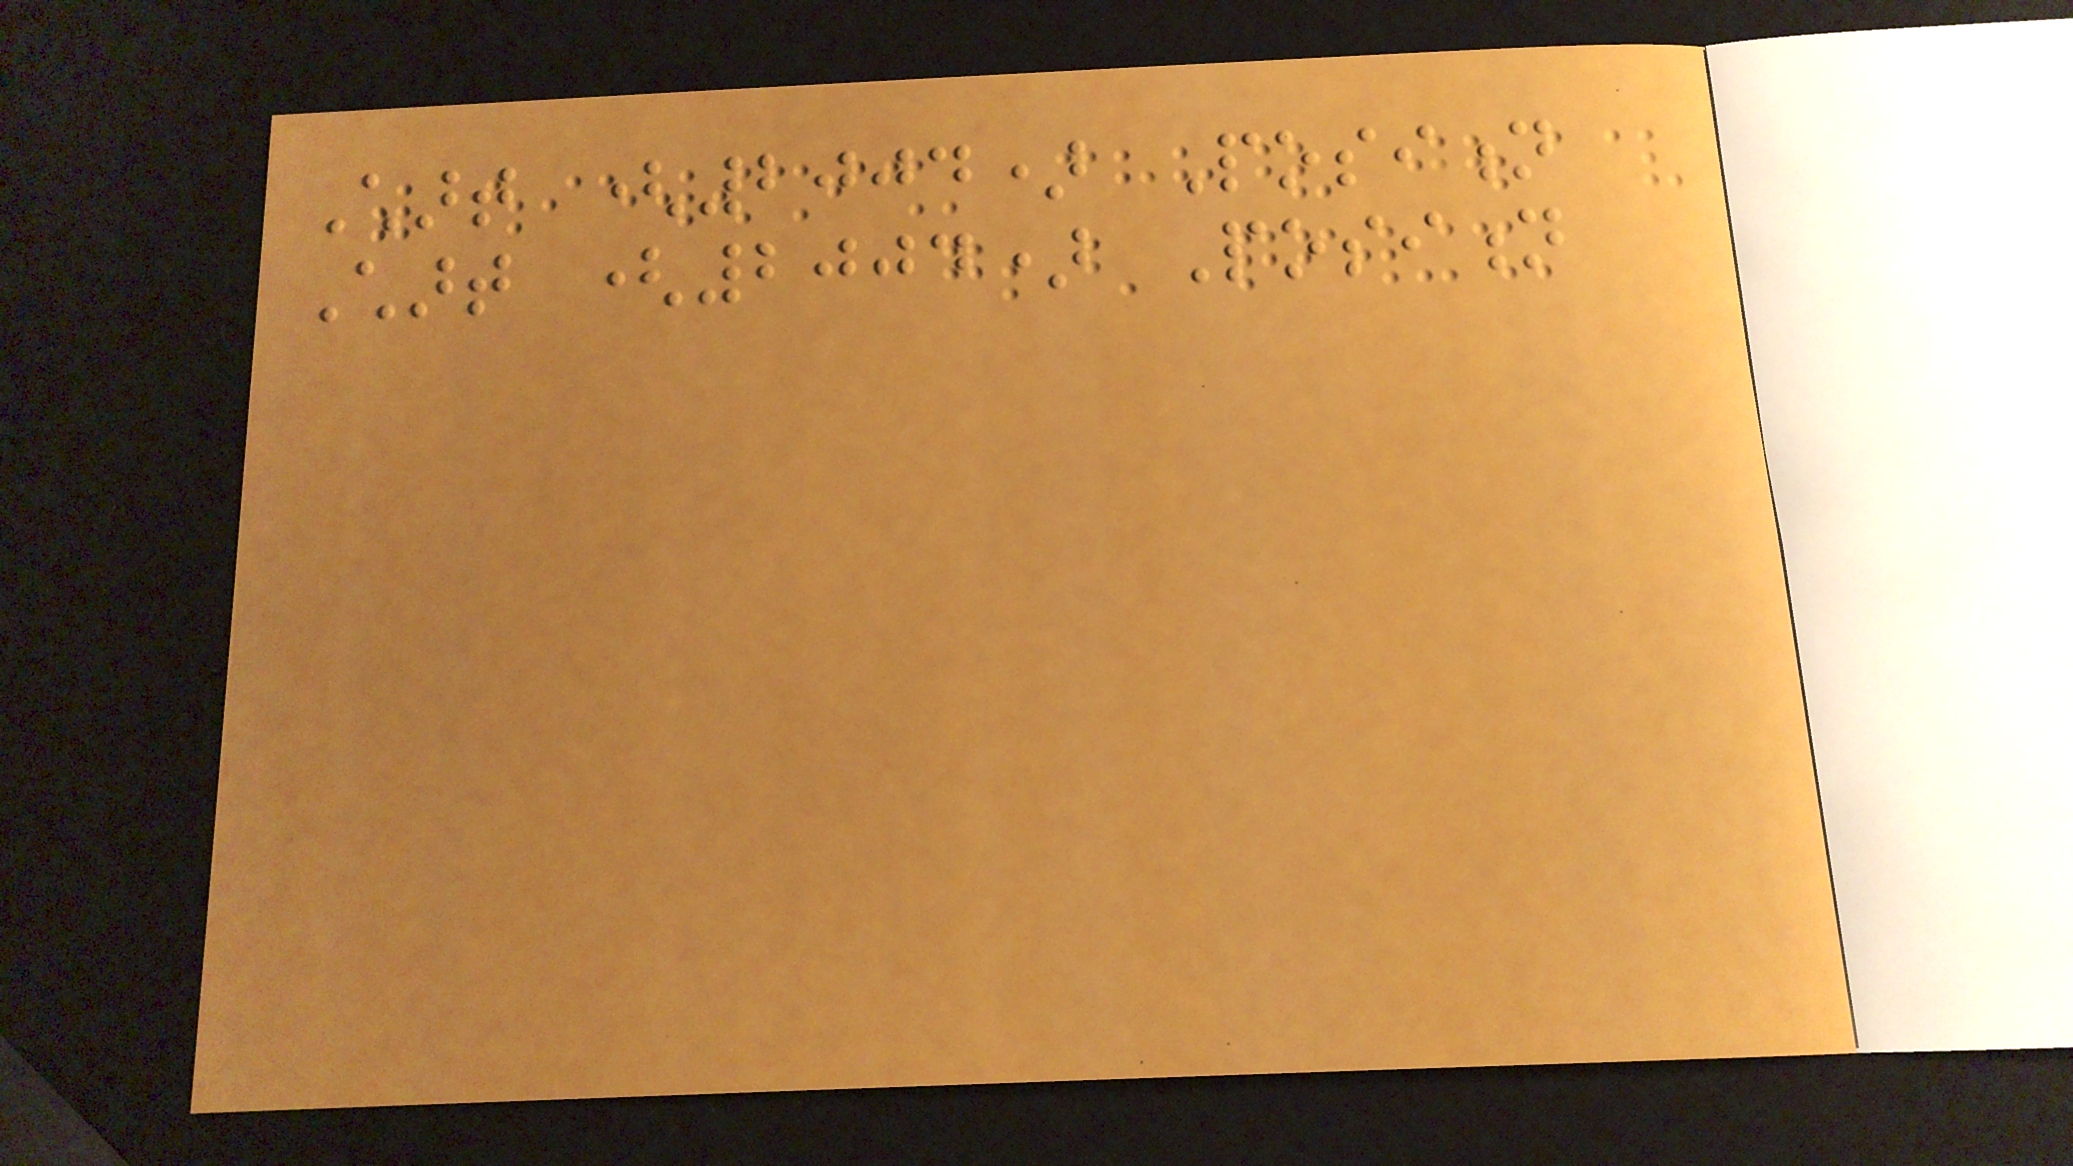Chart (2004) Position
Chart (2004) Position
